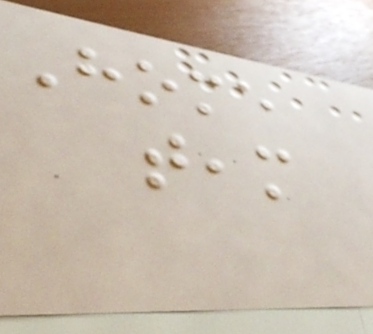Home
team
